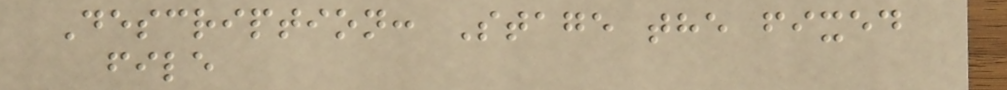Description: Stage the fixed
file
